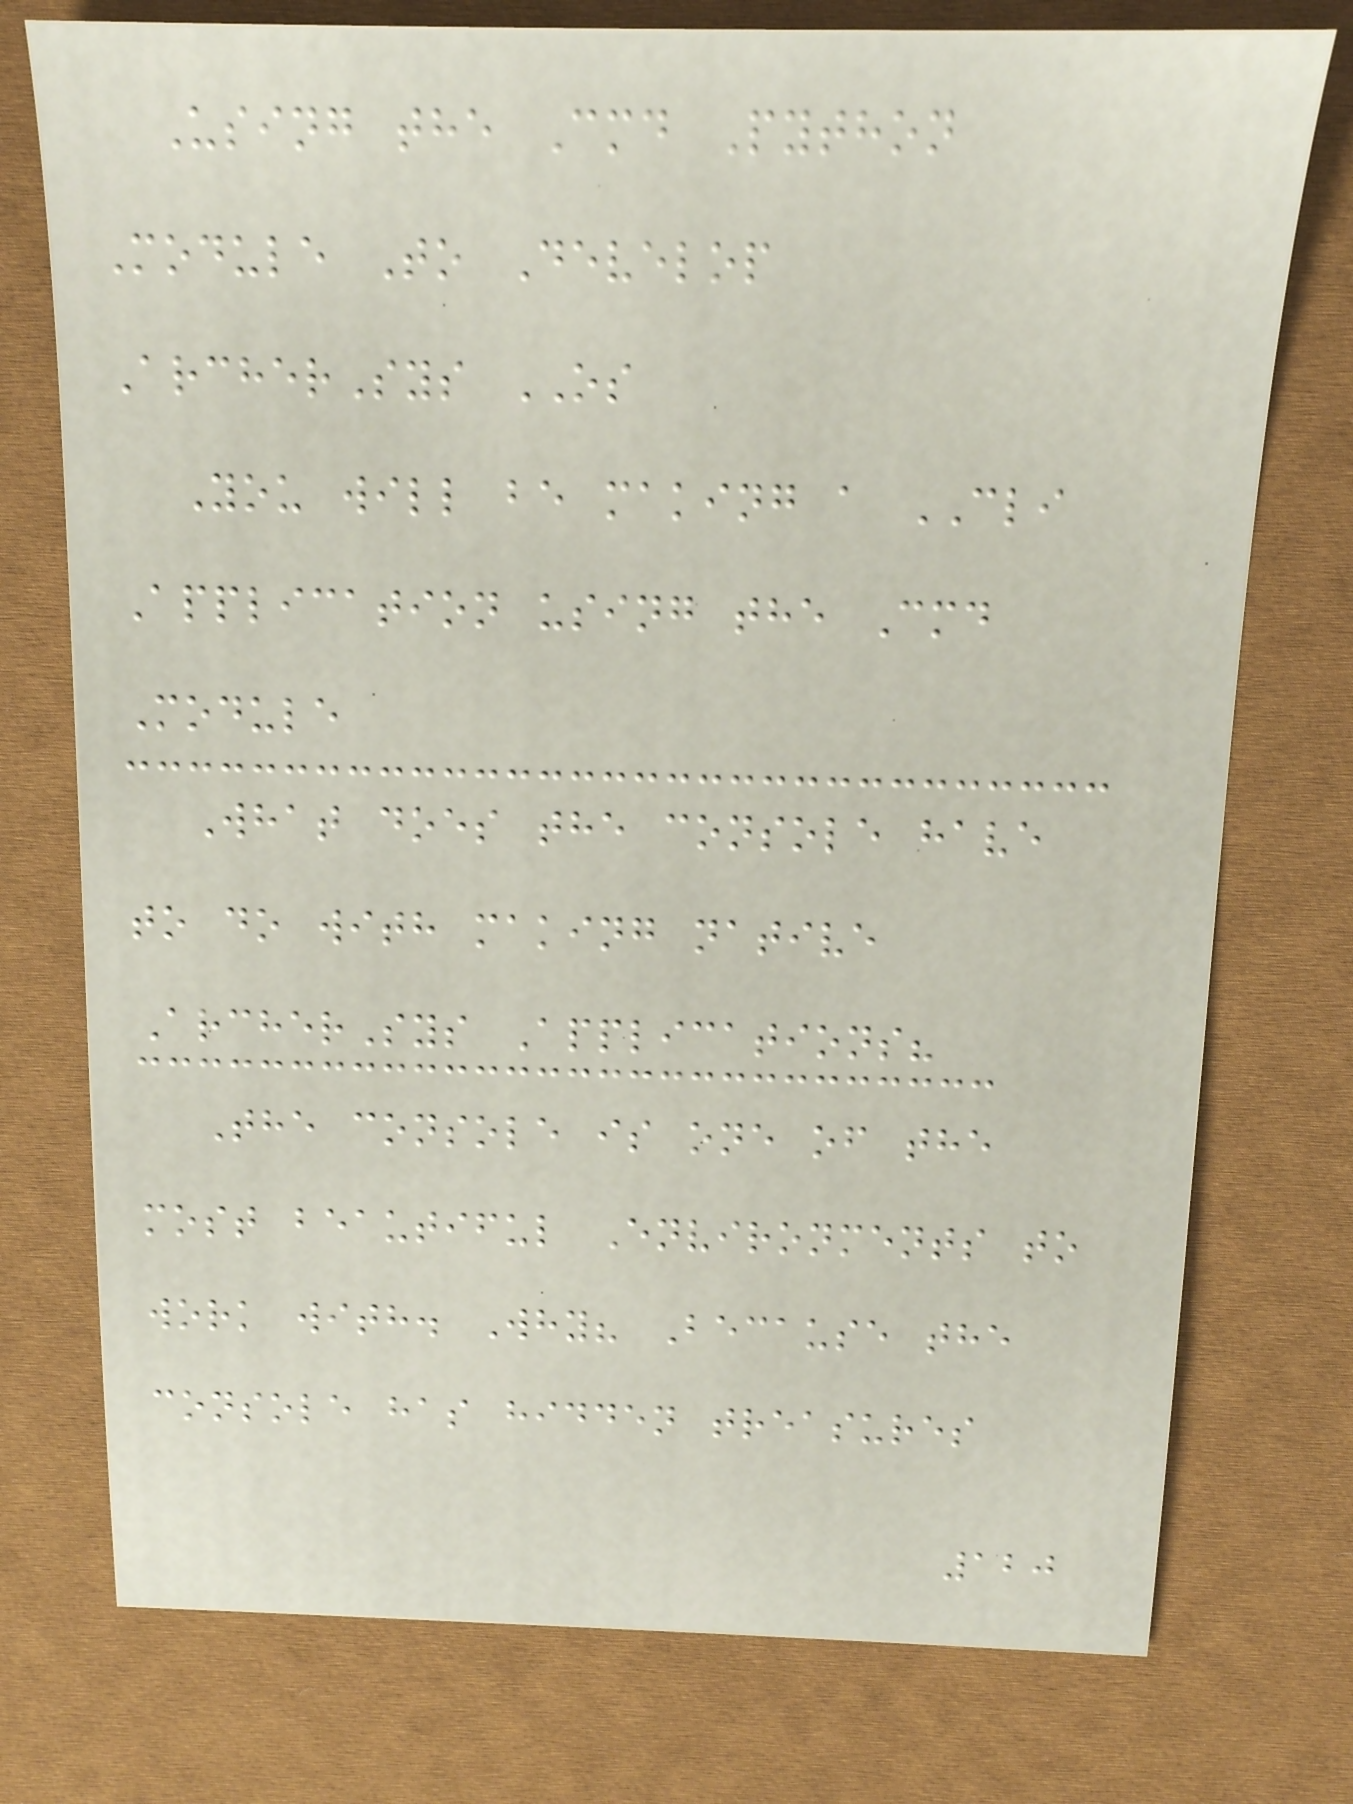Using the Cmd Python
Module To Develop
ArcherSys OS
You will be making a CLI
Application using the Cmd
Module
What does the console have
to do with making native
ArcherSys Applications?
The console is one of the
most beautiful Environments to
work with. Why? Because the
console has hidden treasures
120
